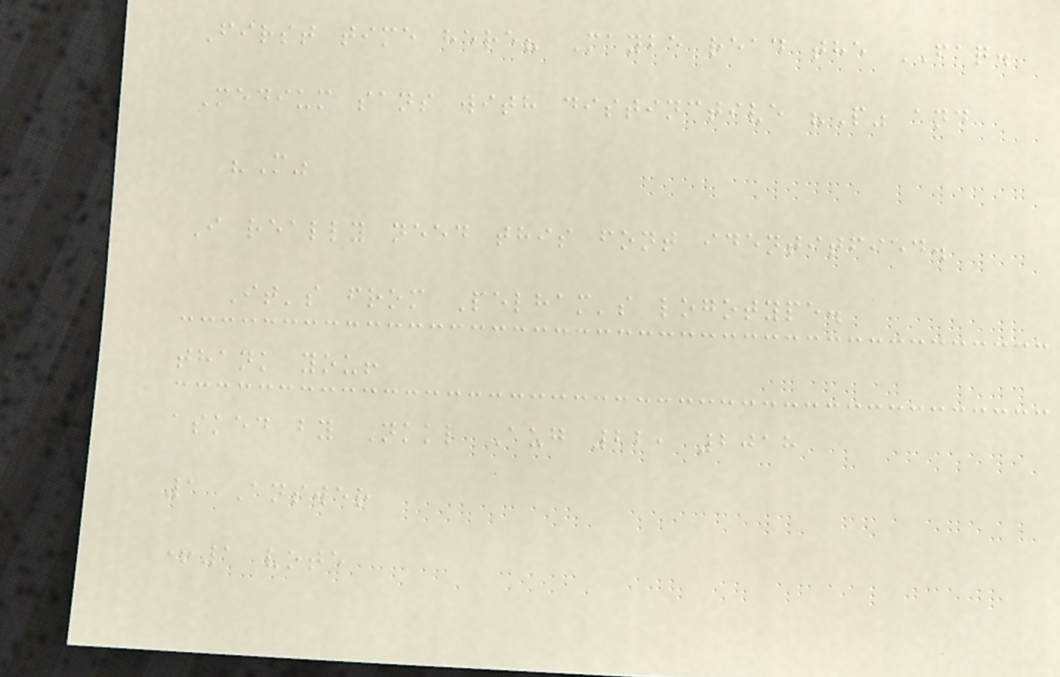First time here? Maybe read the FAQ.
Medium sans with distinctive "P" and
"M"
I really need this font identitfied.
It's from Pelham's logotype.
thank you!
asked by Nkkl Aug 22, 2018
1 Answer
+1 vote
